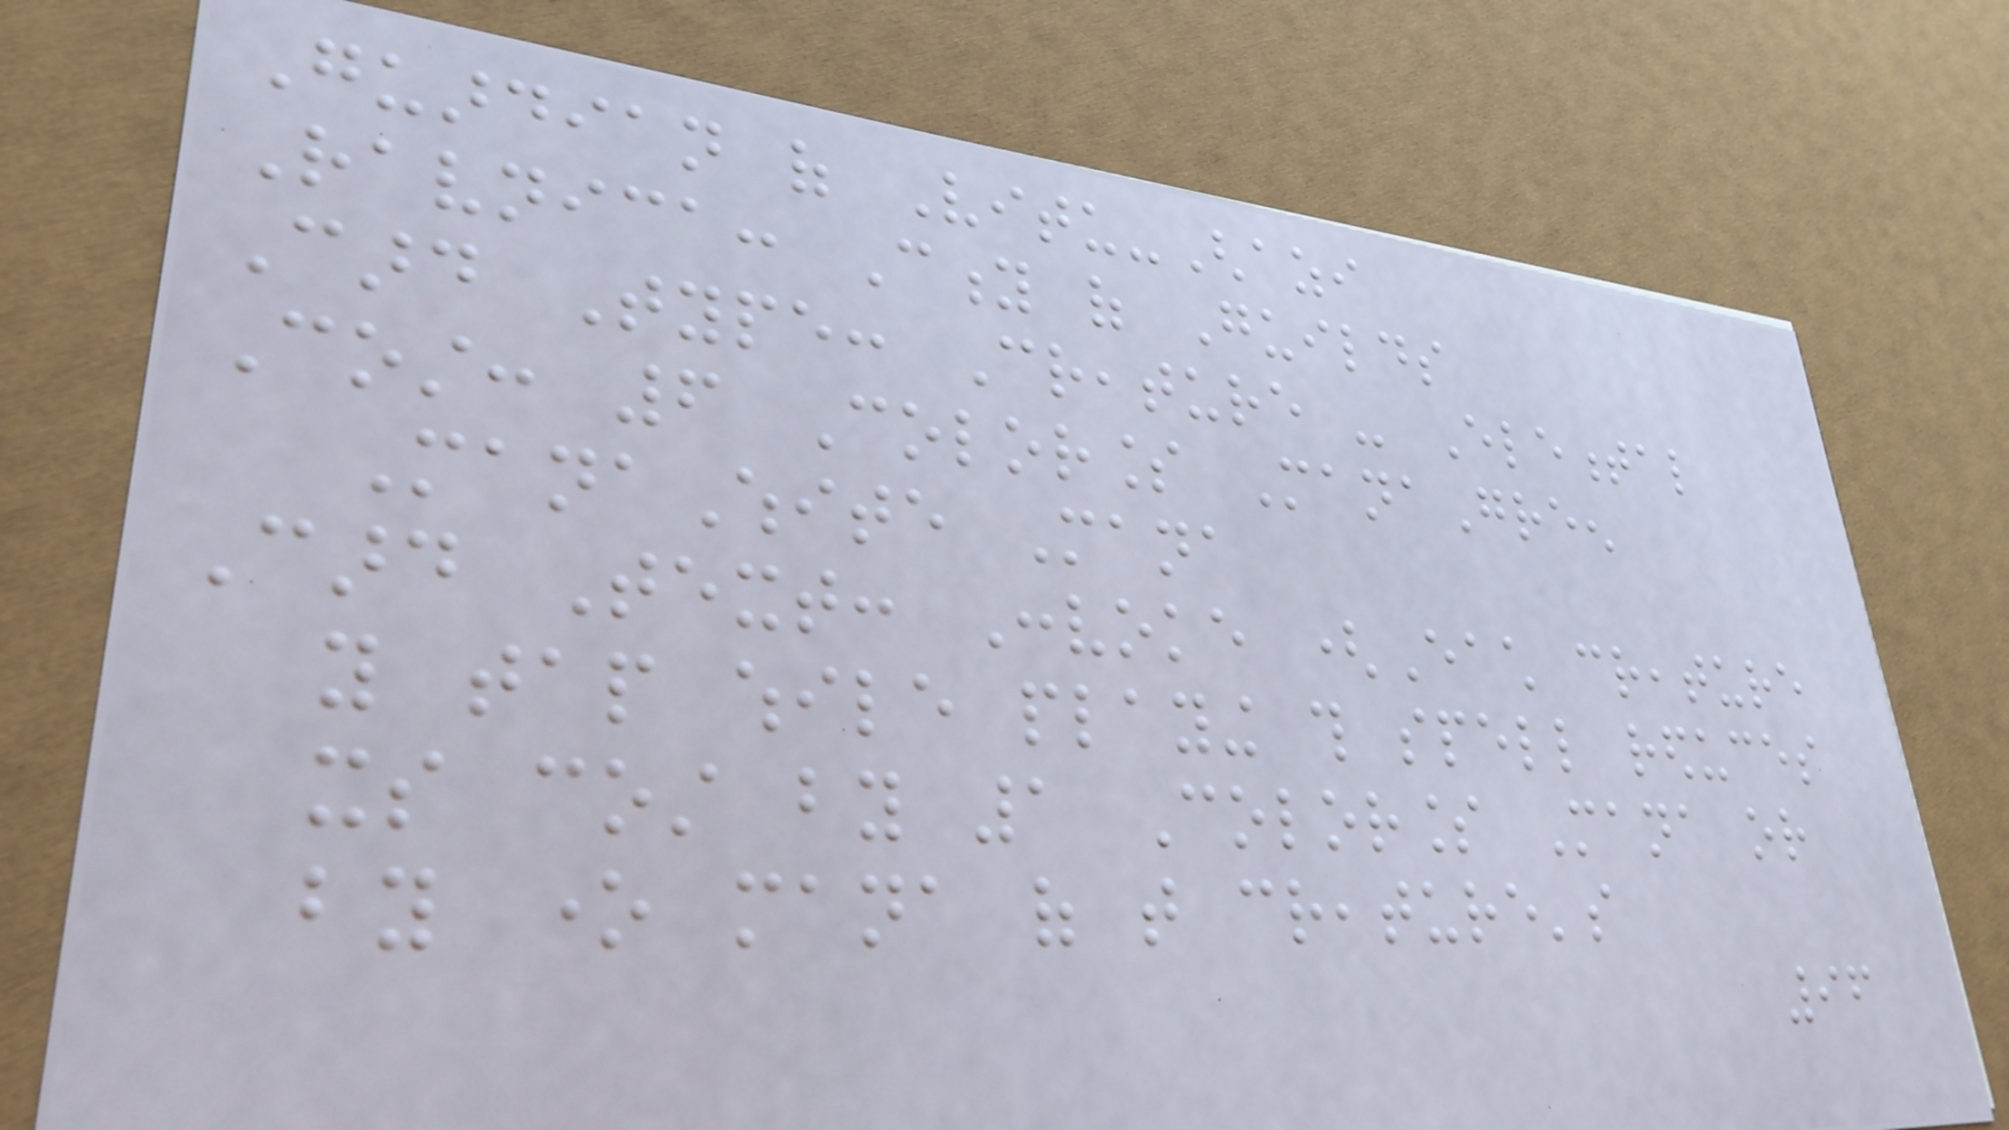Guardian of Vitu-Ghazi
Ravnica: City of Guilds
Card Type: Creature - Elemental
Cost: 6 Colorless ManaGreen
ManaWhite Mana
Card Text: Convoke (Each creature
you tap while playing this spell reduces
its cost by 1 Colorless Mana or
by one mana of that creature's
96
